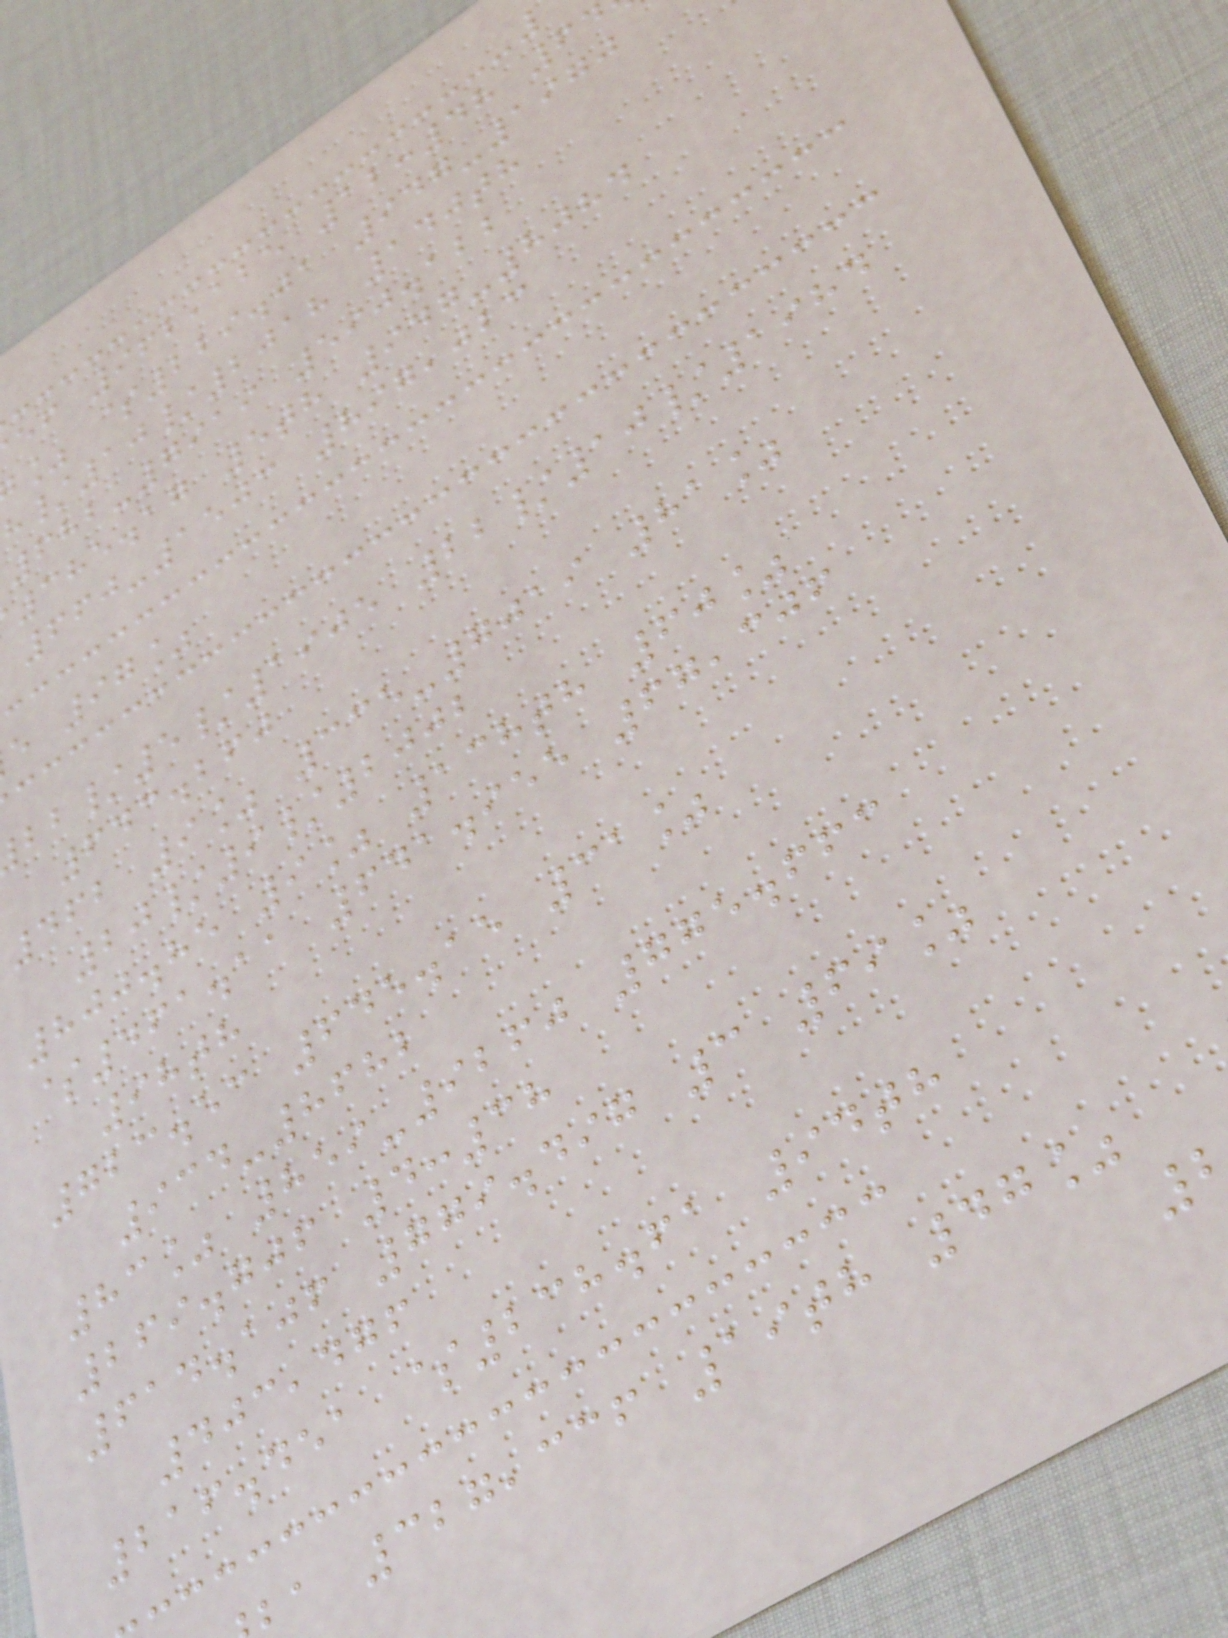ef 962,125 12:48 64
% $229.01 947-1970
/10/2018 140th
682-7919 590.122
385.17 5th 947-8084
660-1503 897,023
e 97%
/5/1905 22/10/1984
643.260
462 9% 335-7019 81%
20/9/2002
800.85 9% 138th 60%
$461.11 641.955 67,306
98th
723.53 645.15 31%
934-8682
83% 859-9260 775.663
269.706 4:38
614.106 779.497 3 69%
403,476
216.451 $238.61 94th
a 327,336 19th 47%
